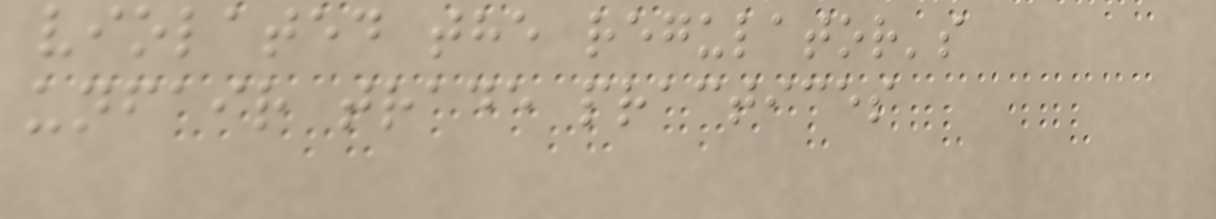violated the regulator's
unfair trade practices
